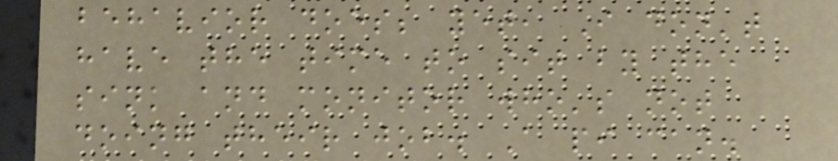behavior does; yet, I don't
have the time to sit by the
sink and monitor who's not
doing their job. A pi can.
